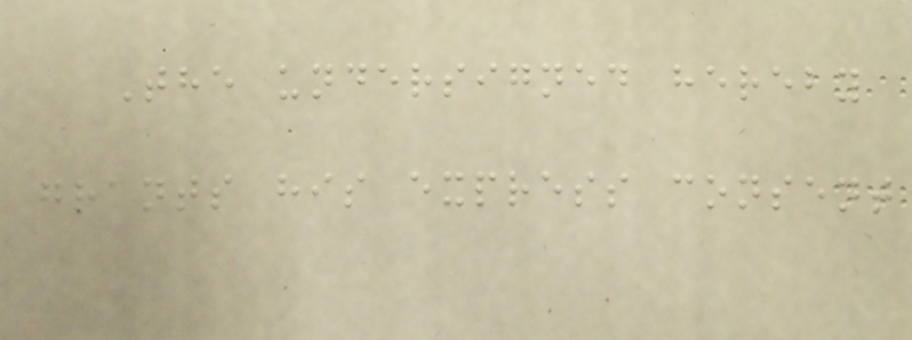The undersigned hereby
grants his express consent
